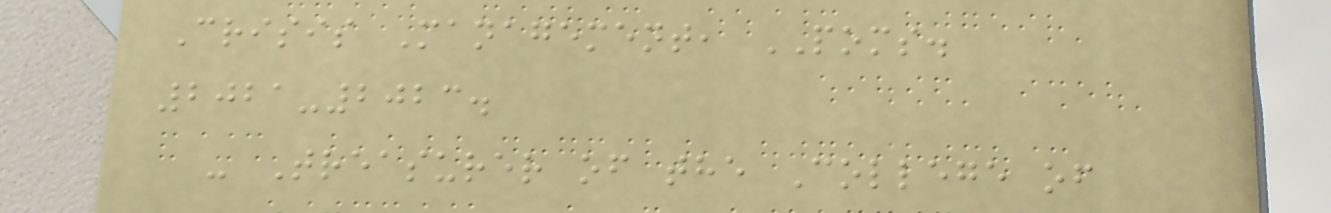Crisis Management, POMS.
2021-2023.
- Treasurer of the College of
